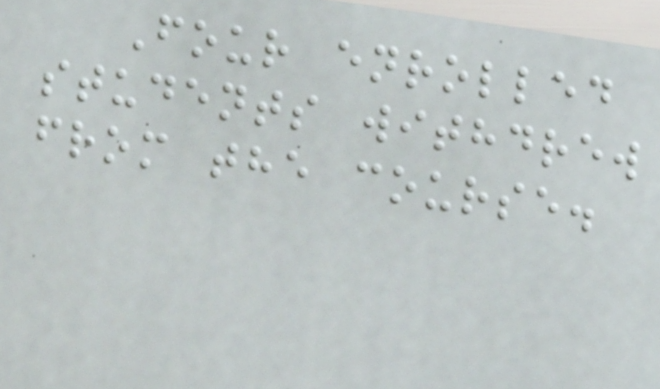Four enrolled
students withdrew
from the course.
